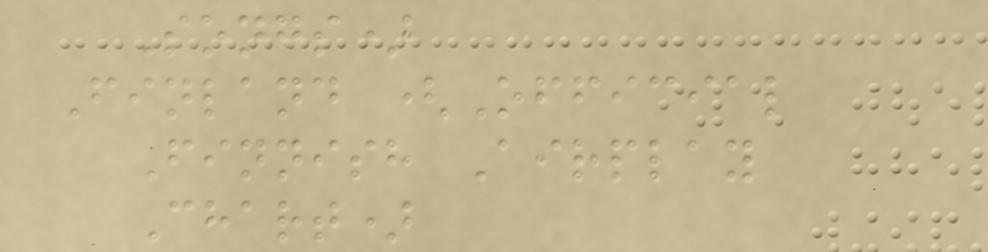Songs)
Finland (Official
Finnish Airplay
Chart)
